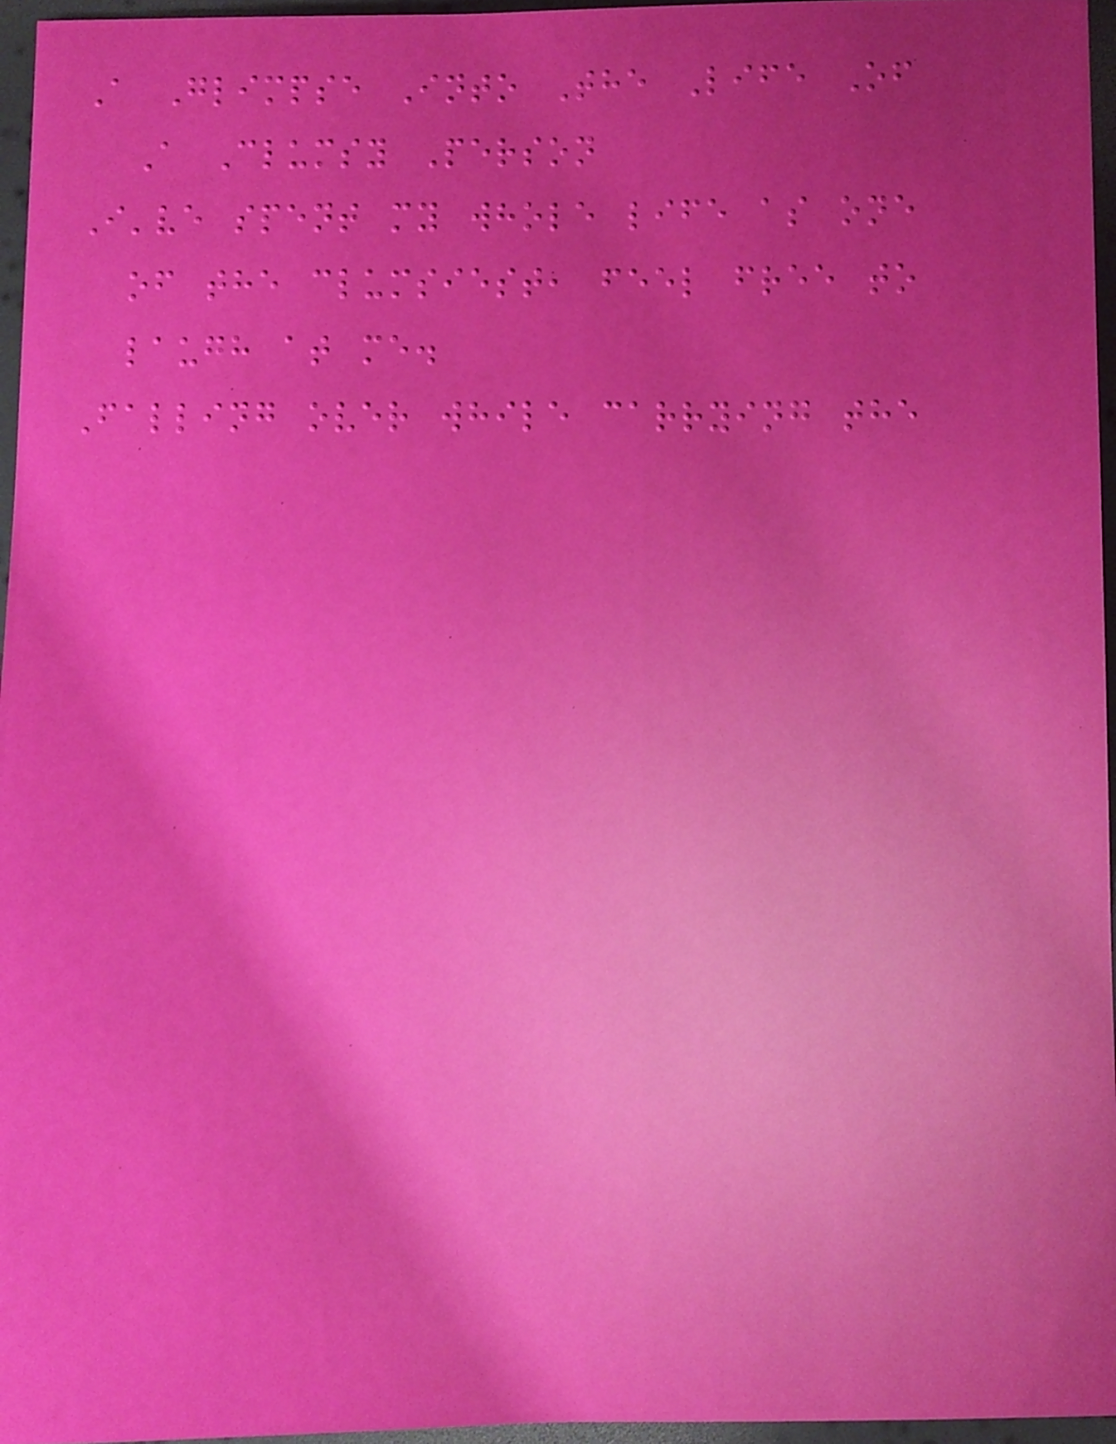A Glimpse Into The Life Of
A Clumsy Person
I've spent my whole life as one
of the clumsiest, feel free to
laugh at me.
Falling over while carrying the
